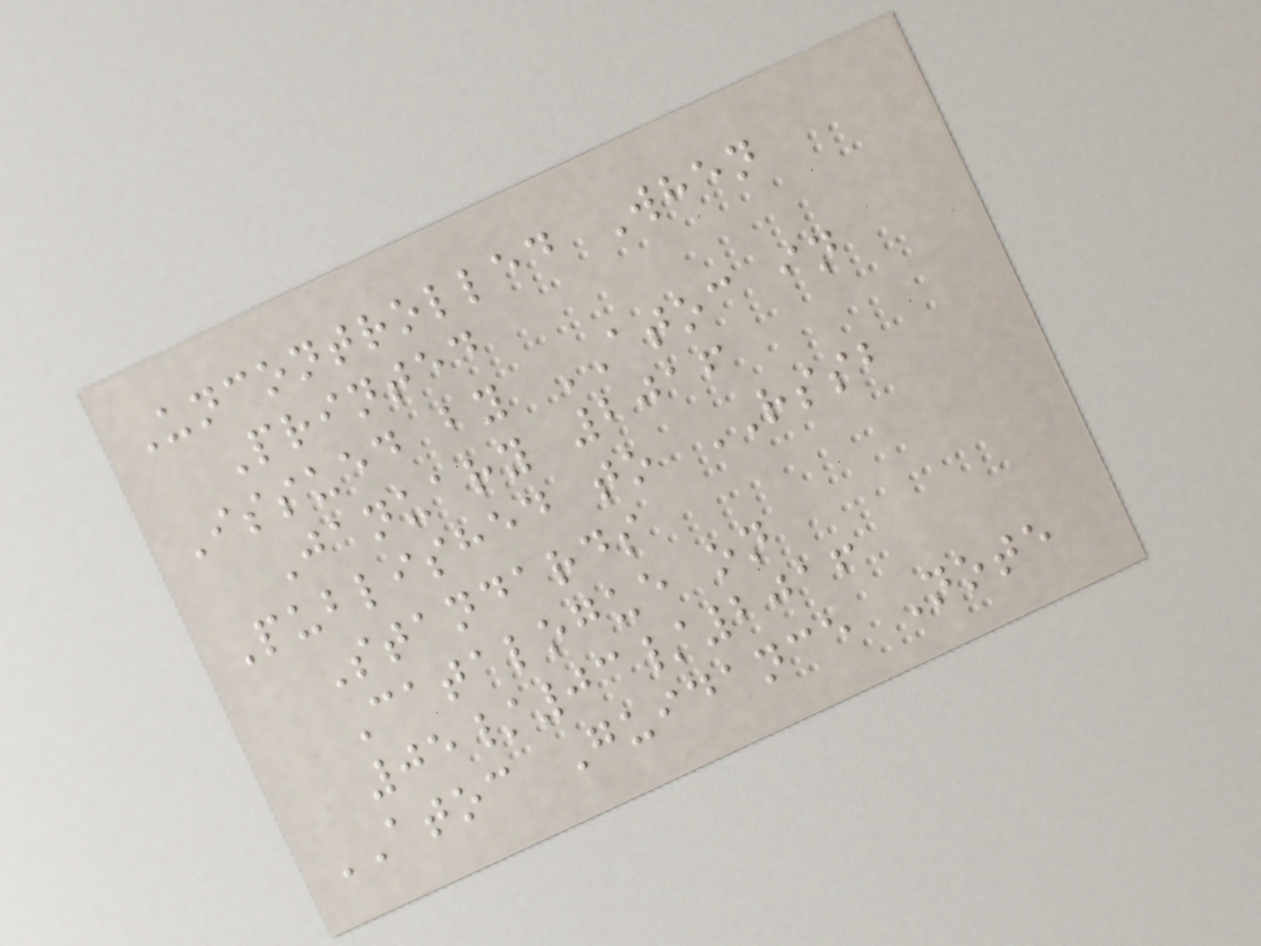Uncontrolled When
Printed
Issued by ATOC in
January 2016
Published to RSSB
Standards
Catalogue on
05/03/2016
ATOC Guidance Note
